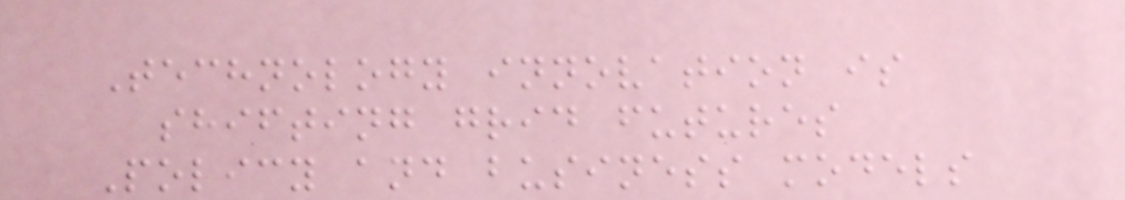Technology innovation is
shifting grid futures
Policy and business models
